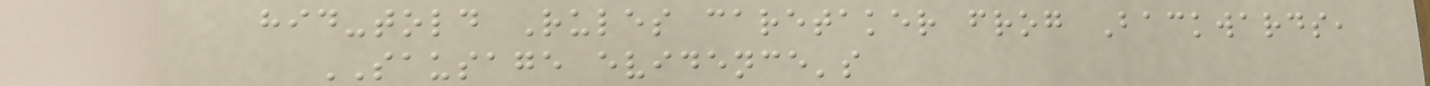hid-told Rules caretaker frog Backwards,
SAUSAGE evidence's
